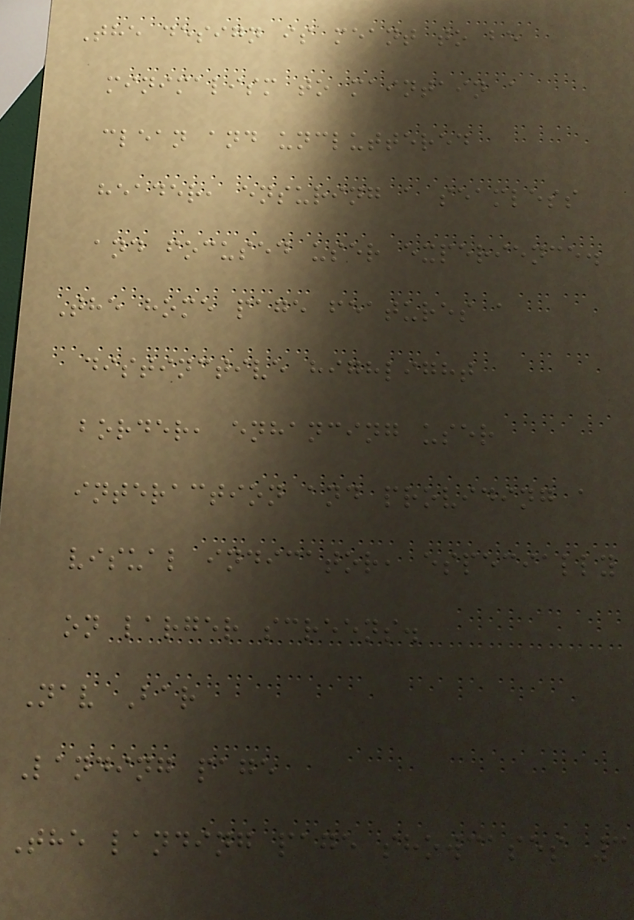The design is meant to be
minimalism to maintain a
clean and uncluttered
header, ensuring a seamless
and focused user experience.
The home page features a
distinctive highlight
border, enhancing user
interaction and providing a
visual indicator, especially
on larger screens.
Nav Bar
Landing page
The landing page showcases 3
